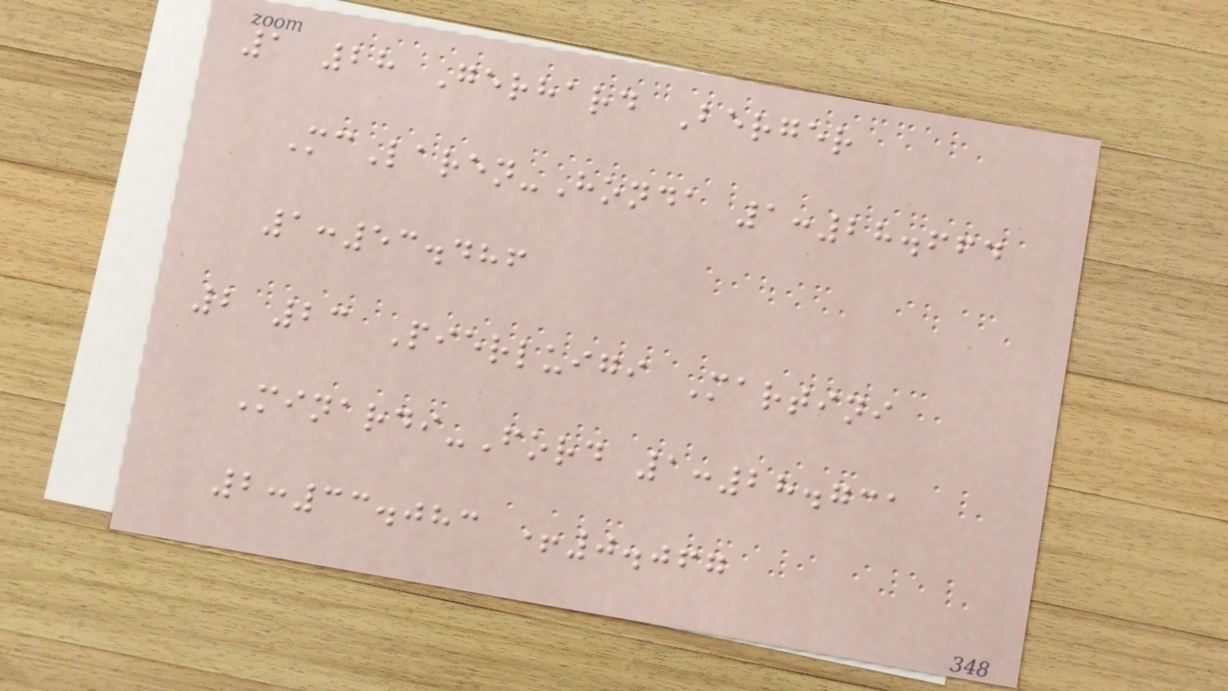1 28 Gerhard Berger
McLaren-Honda 1:28.664
1:53.486
2 23 Pierluigi Martini
Minardi-Ford 1:28.731
2:33.083 +0.067
